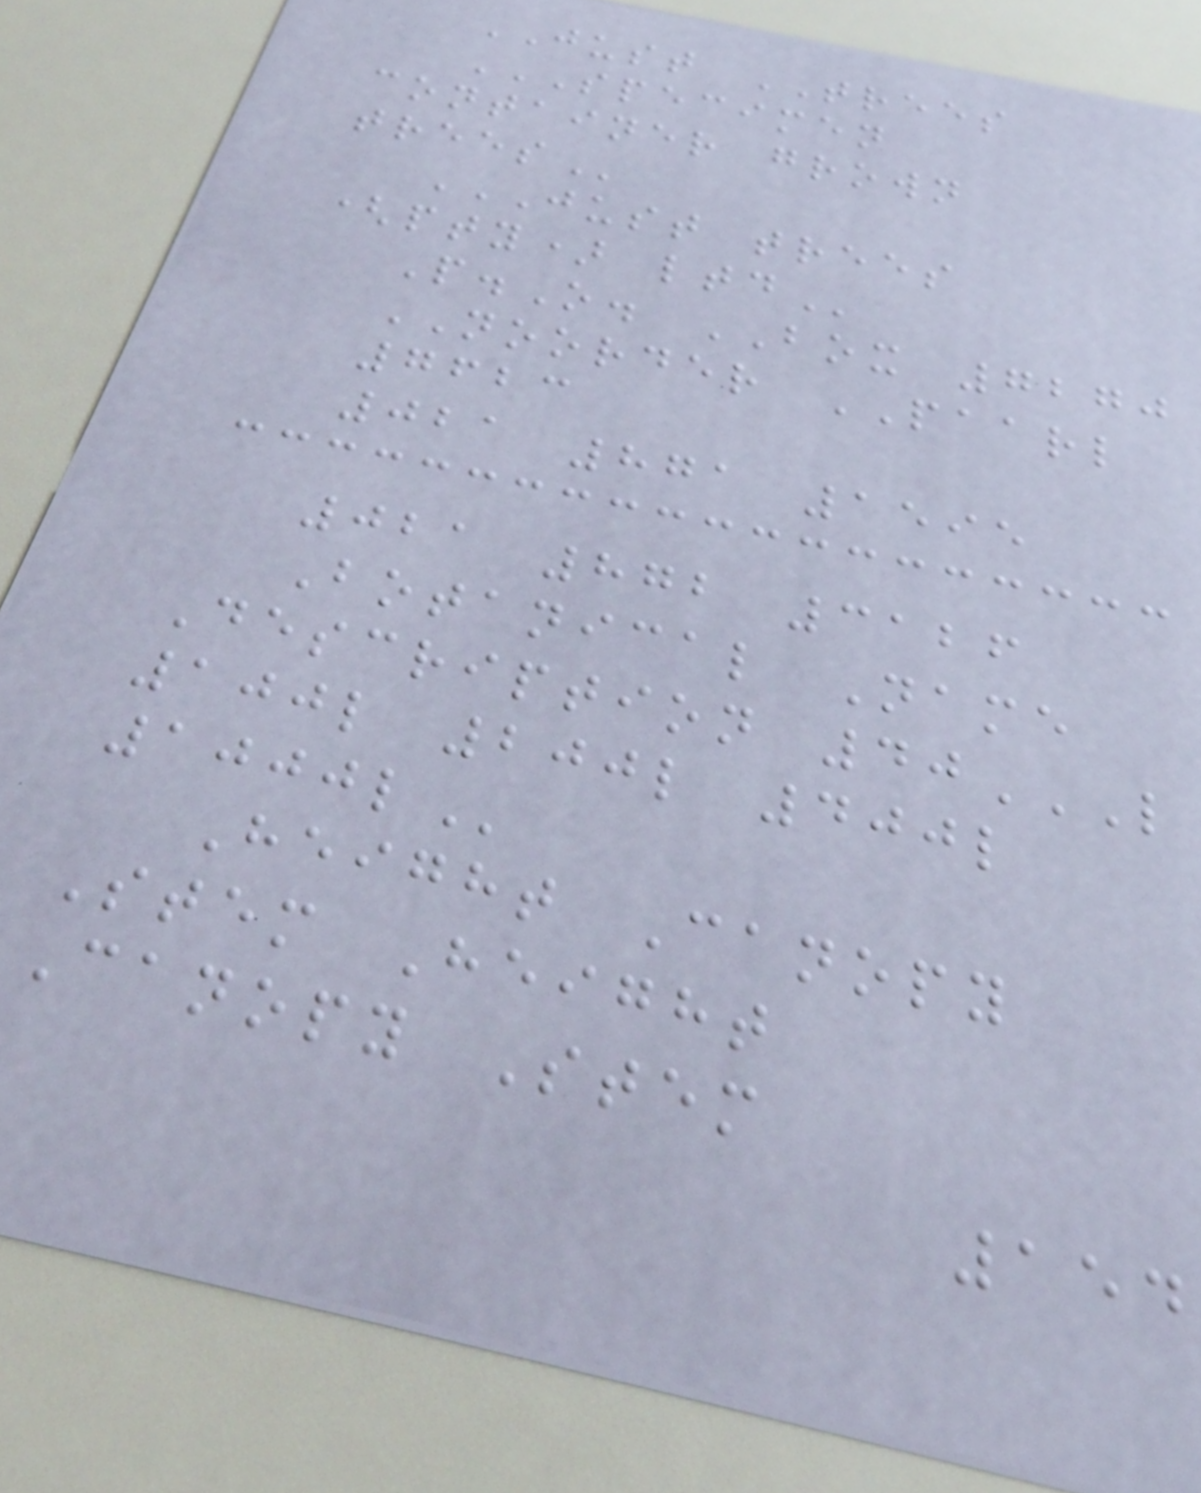JUST TREES
SPECIMEN
CONTAINER GROWN
TREES
JUST TREES
(PTY) LTD
P.O. BOX 7270
NOORDER PAARL
7623
021 871 1595
021 872 3126
Botanical Name
Description 40L
100L 200L 400L
1000L
Height Canopy
Stem Height
Canopy Stem
154
